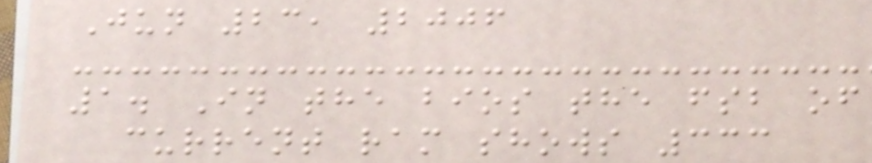Jun 23, 2006
1. In the bios the fsb of
current ram shows 333
